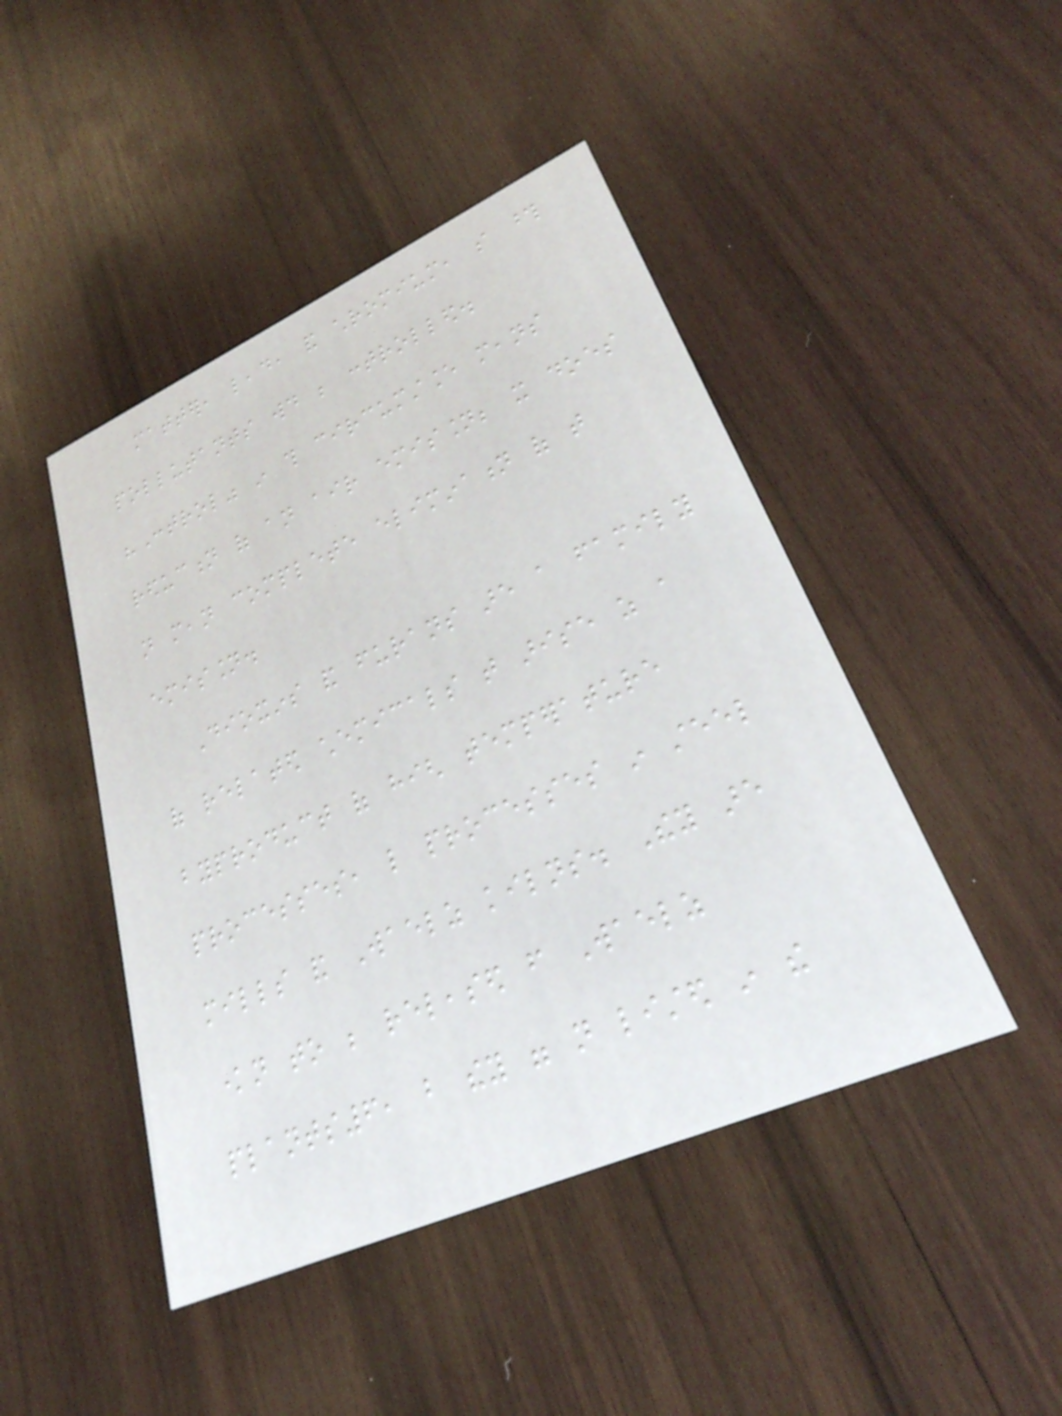matter, lead, and chromium, so those
pollutants would be controlled.
"Control" in this circumstance means
reduction of an air emission; it does
not mean complete elimination of that
emission.
Dioxins and furans are a family
of related chemicals that arise as a
byproduct of high temperature
processes, like processes in steel
mills and Waelz kilns. They are
known to be released from Waelz
plants6, but they were not listed in the
